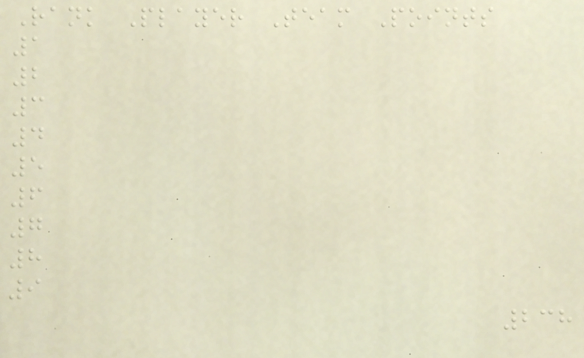Rank Player Team Points
1
2
3
4
5
6
7
8
9
238
